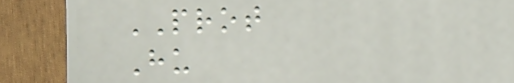PROT
Hu
